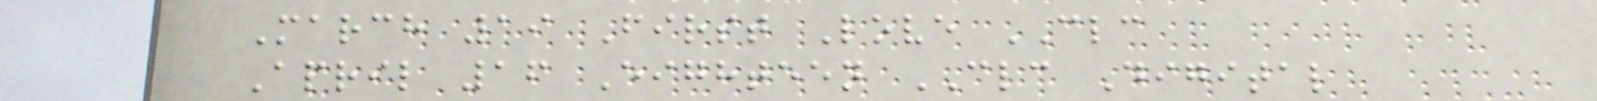March 19 First Love CLC
April 16 Eighteen CLC Digital
